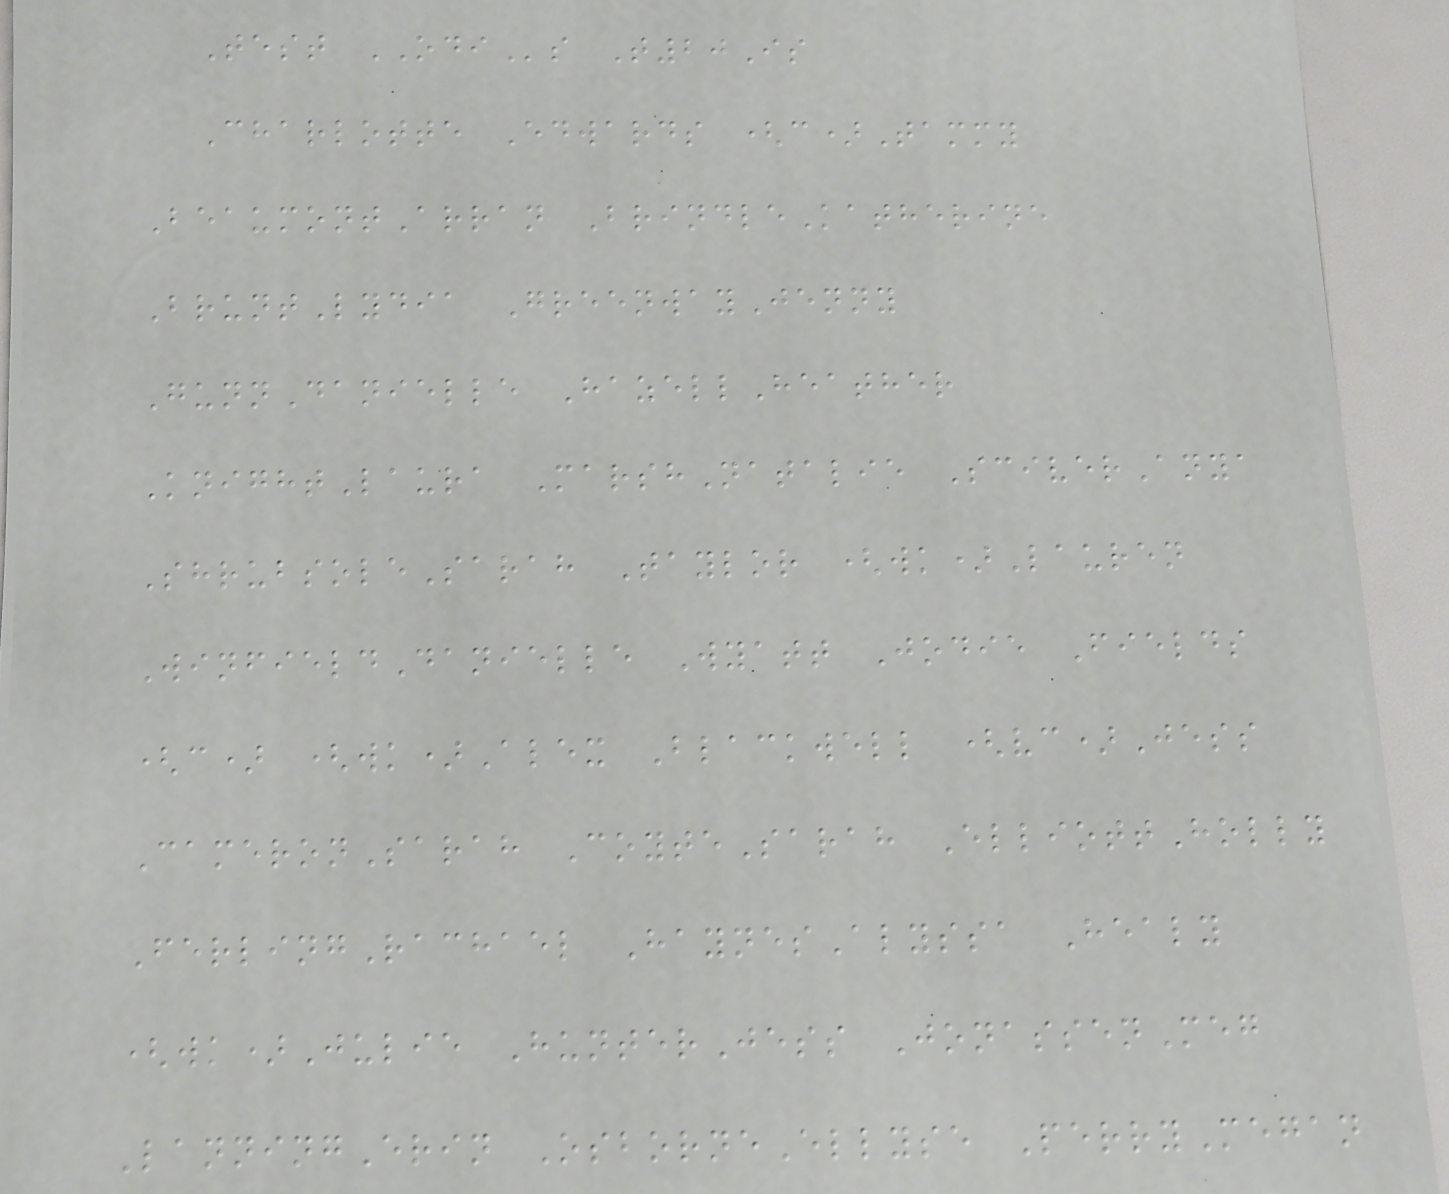Test ODIs T20Is
Charlotte Edwards (c)Tammy
BeaumontArran BrindleKatherine
BruntLydia GreenwayJenny
GunnDanielle HazellHeather
KnightLaura MarshNatalie SciverAnya
ShrubsoleSarah Taylor (wk)Lauren
WinfieldDanielle Wyatt Jodie Fields
(c) (wk)Alex Blackwell (vc)Jess
CameronSarah CoyteSarah ElliottHolly
FerlingRachael HaynesAlyssa Healy
(wk)Julie HunterJess JonassenMeg
LanningErin OsborneEllyse PerryMegan
